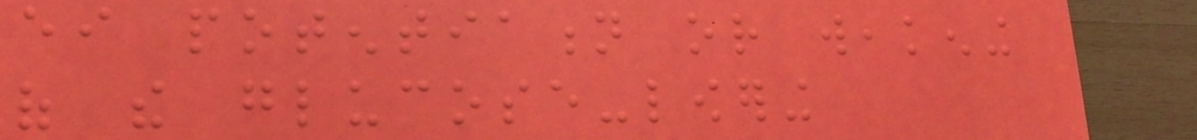either potentiation or weakening
of the glucose-lowering
